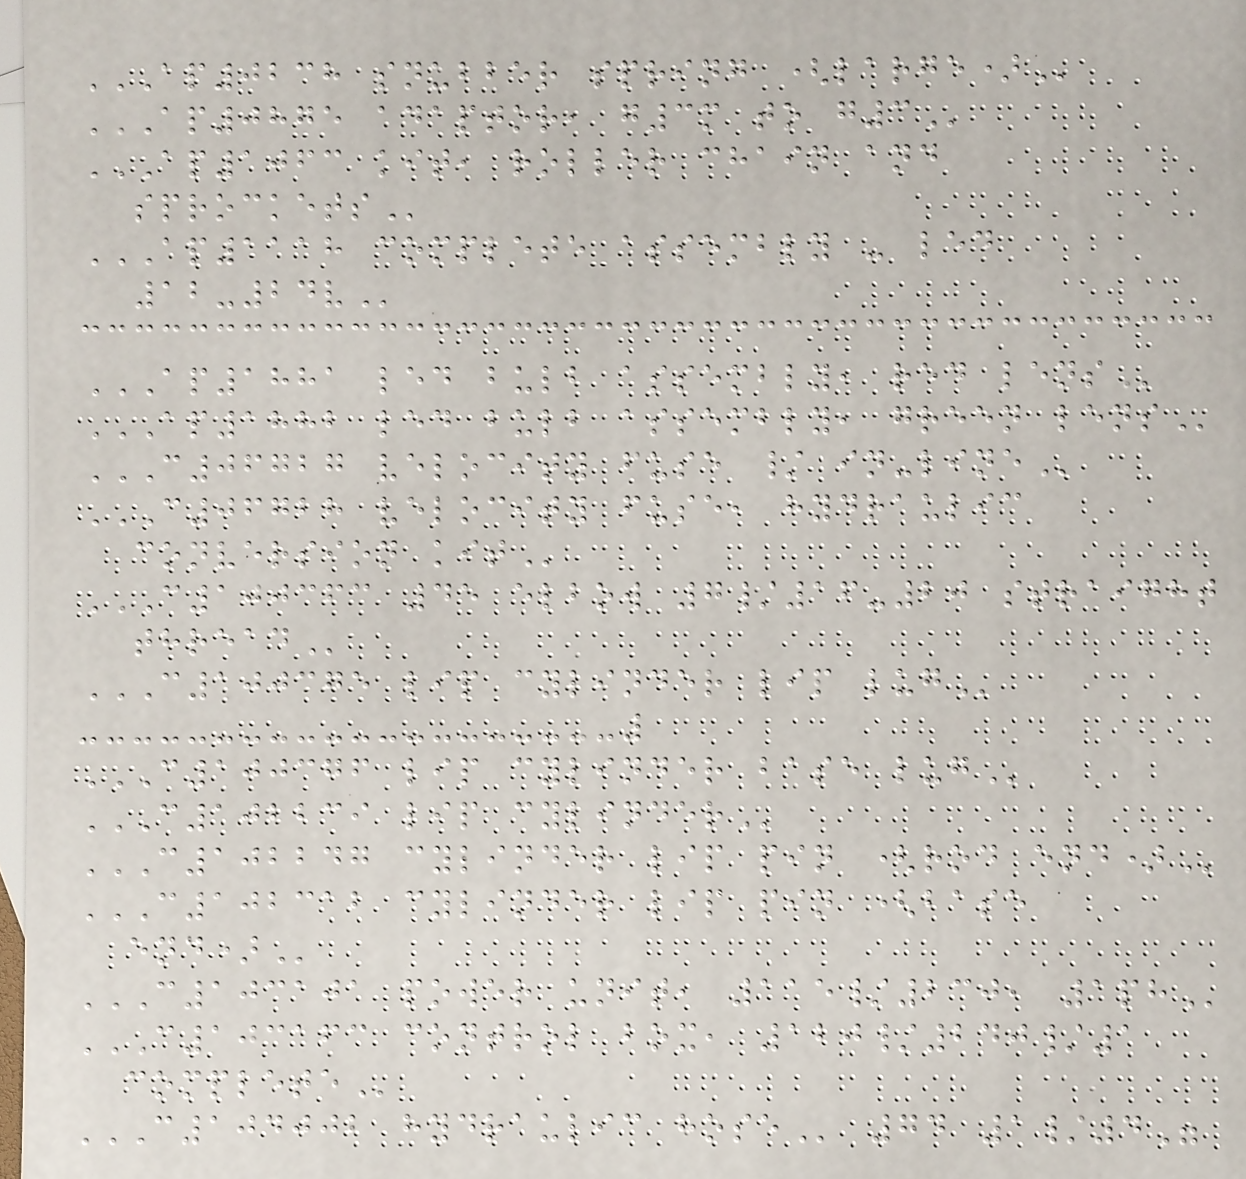AP0238 SNUBBER SPRING (LARGE)
AP0875 ADAPTOR, G3M TO G3
AP1063 KIT, ROLLER CHAIN AND
SPROCKETS
AP1118 COMPLETE ASSEMBLY - LED
12-24V
AP1881 LED BULB ASSEMBLY, RED LENS
AP1882 LED BULB ASSEMBLY, GREEN LENS
C06727 VELOCITY FUSE / IN-LINE
C06728 VELOCITY FUSE, HYDRAULIC
CONVERSION KIT
C100363 45 ELBOW 7/16-20 STRAIGHT
THREAD
C100375 LIP CYLINDER LIP LUG
C100376 LIP CYLINDER BASE LUG
C102239 LIP CYLINDER
C102247 CYLINDER LIP PIN (ROD END)
C102312 CYLINDER LIP PIN (BASE
END)
C103101 POWER UNIT, 115/230, 1PH
C103163 CONTROL BOX, 120/240/1
COMPLETE
C104002 HYDRAULIC HOSE 74 1/4"
